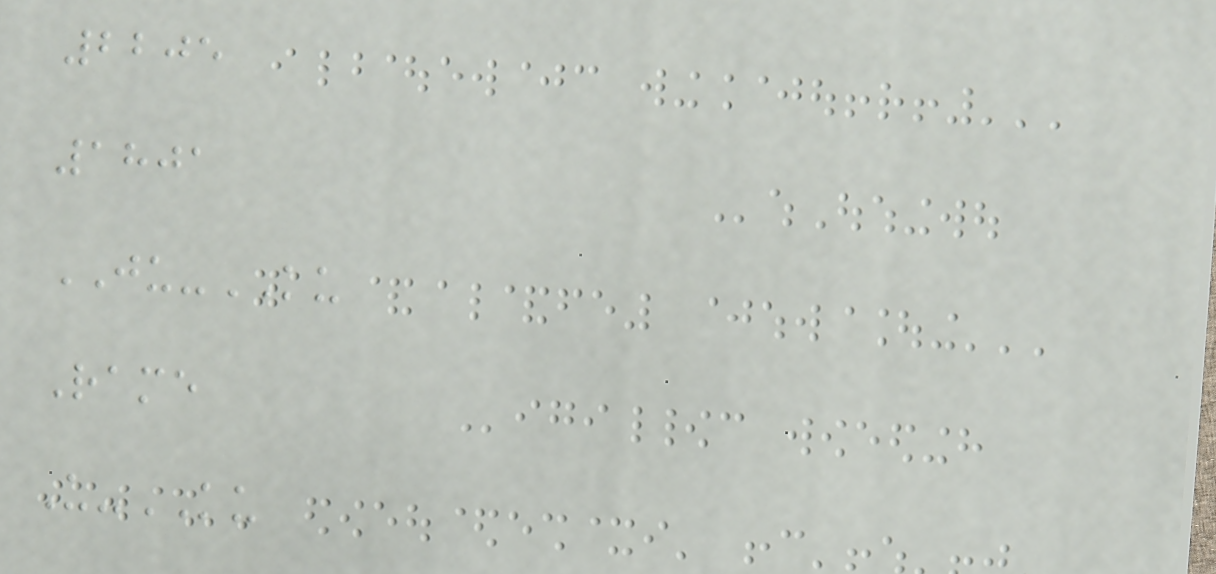2205
1801
JU-KU
Rame
U-KU
